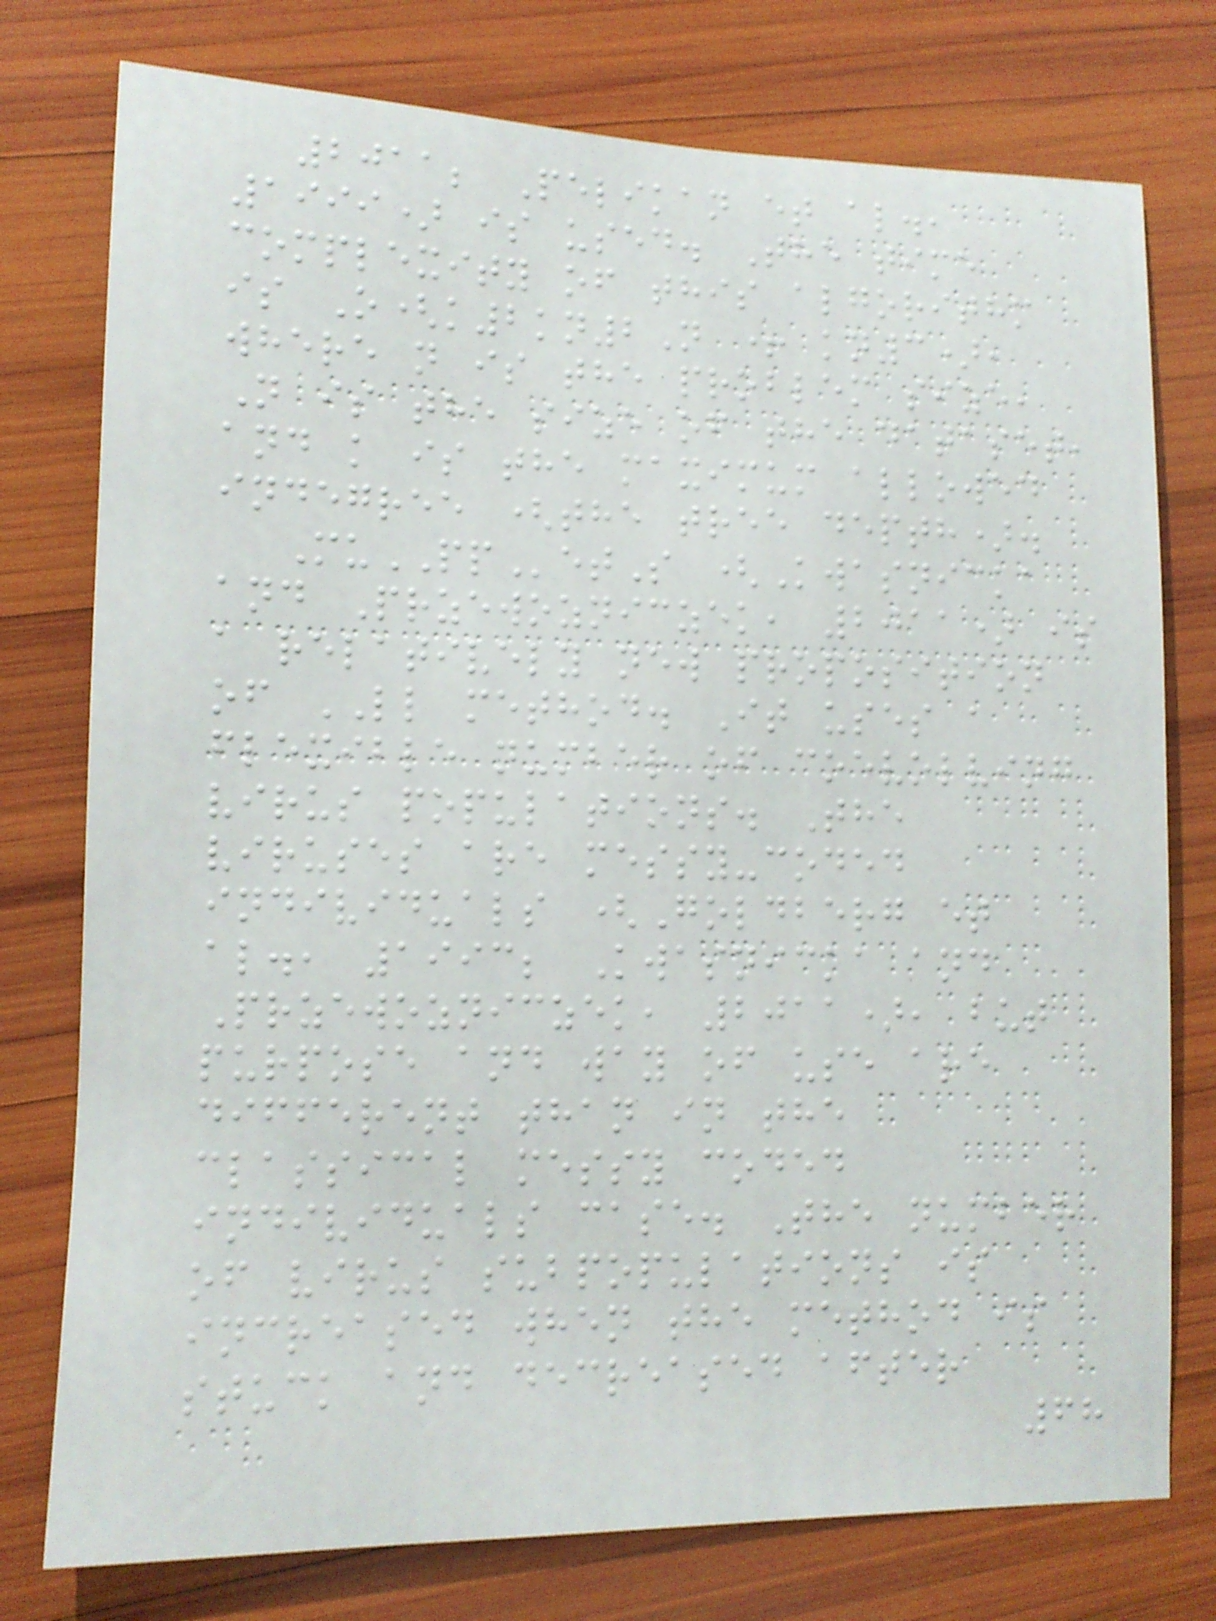2011; Pelikan et al.,
1999) is used. The time
complexity of this algorithm
is O(k2kn2N + kn3),
where n is the problem size,
N is the size of the dataset,
and k is the maximum allowed
indegree (the tree depth).
MuPPetS (Kwasnicka
and Przewozniczek, 2011) is
a relatively new proposition
of LL method. It uses a
flexible number of coevolving
virus populations. The
viruses are messy-coded
individuals (Goldberg et
al., 1993; Kwasnicka and
Przewozniczek, 2011), but
purpose and way of use are
different than in the
classical messy coded
individuals case. The number
of virus subpopulations is
increased when the method is
stuck and decreased after
68
